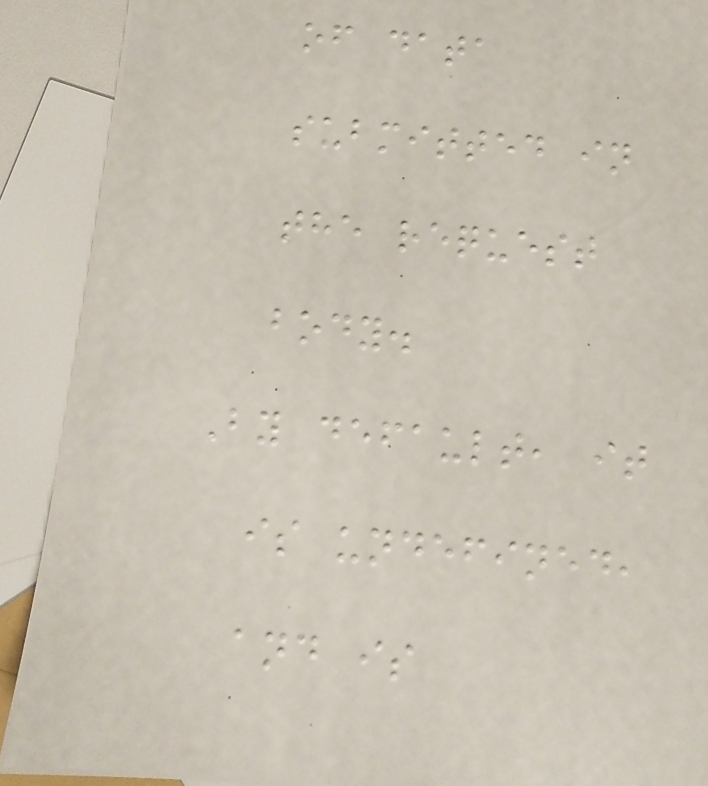of data
submitted in
the request
body.
By default, it
is undefined,
and is
